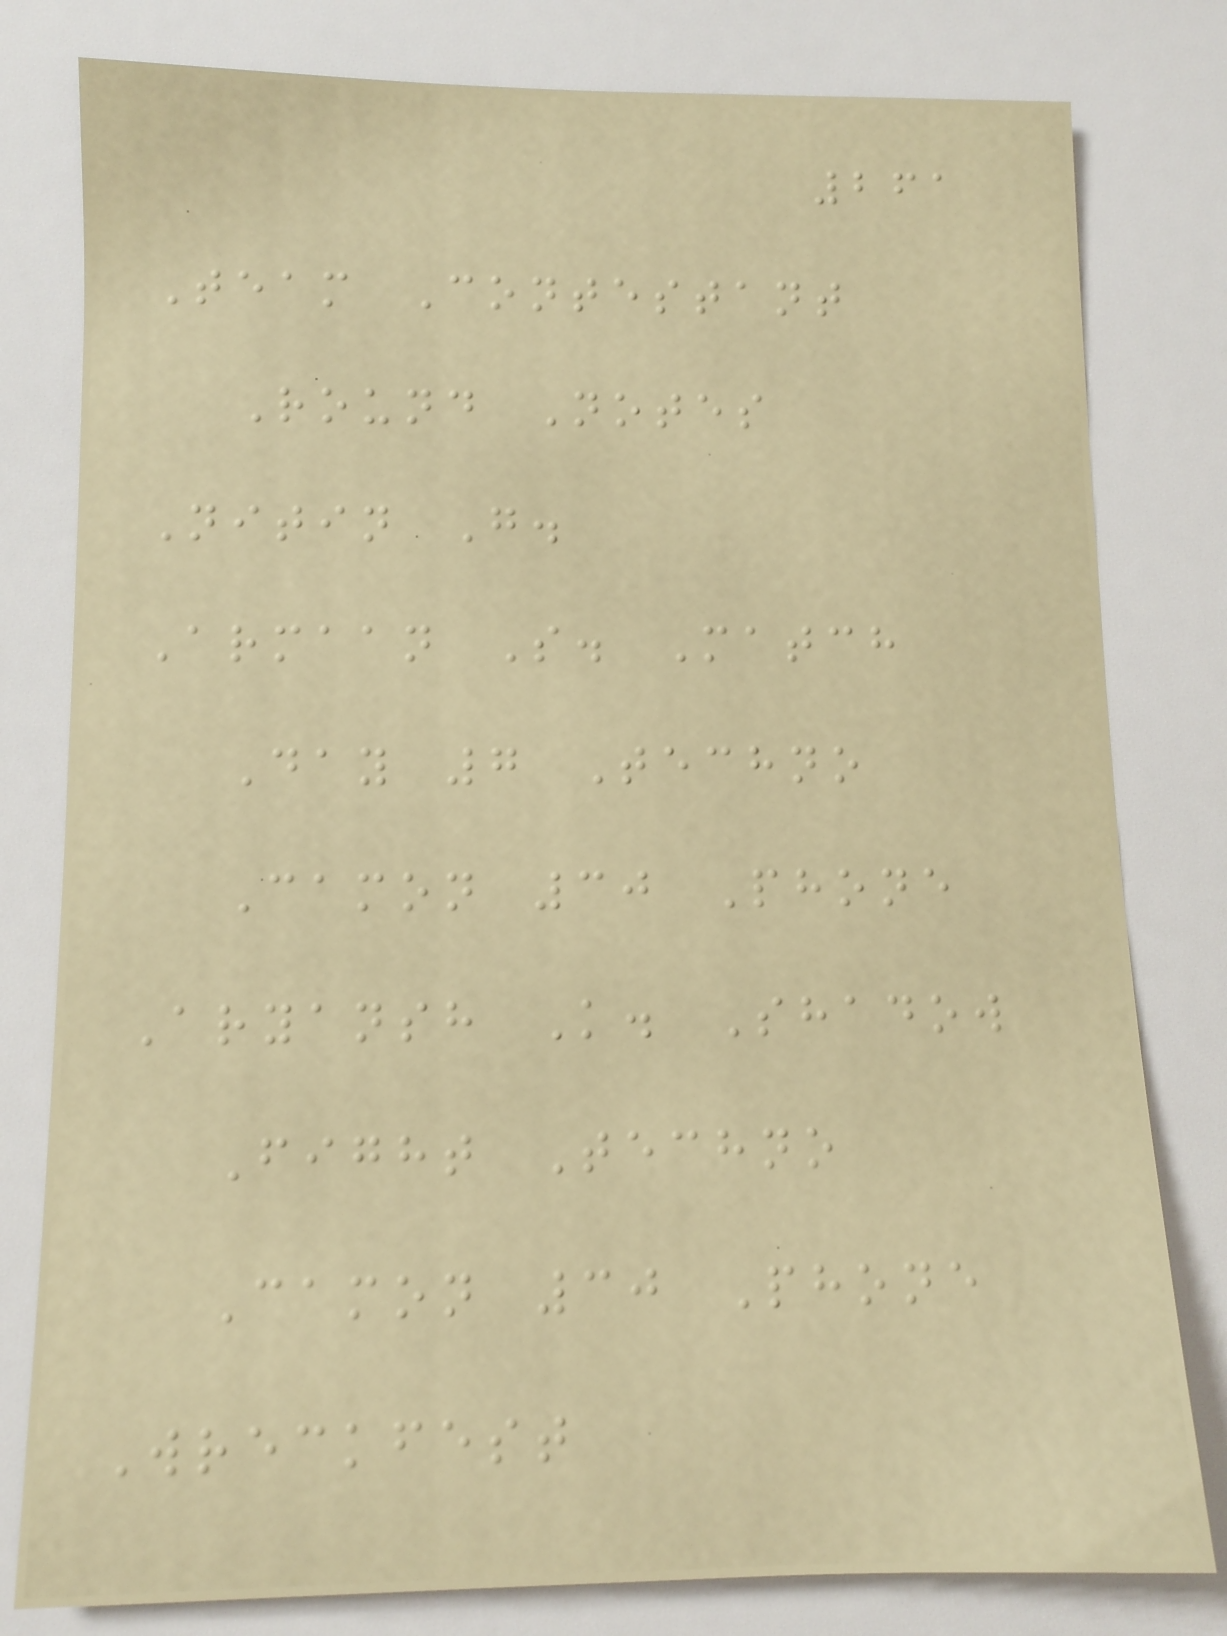261
Team Contestant
Round Notes
Nitin G.
Armaan S. Match
Day 7 Techno
Camon 30 Phone
Aryansh K. Shadow
Fight Techno
Camon 30 Phone
Wreckfest
